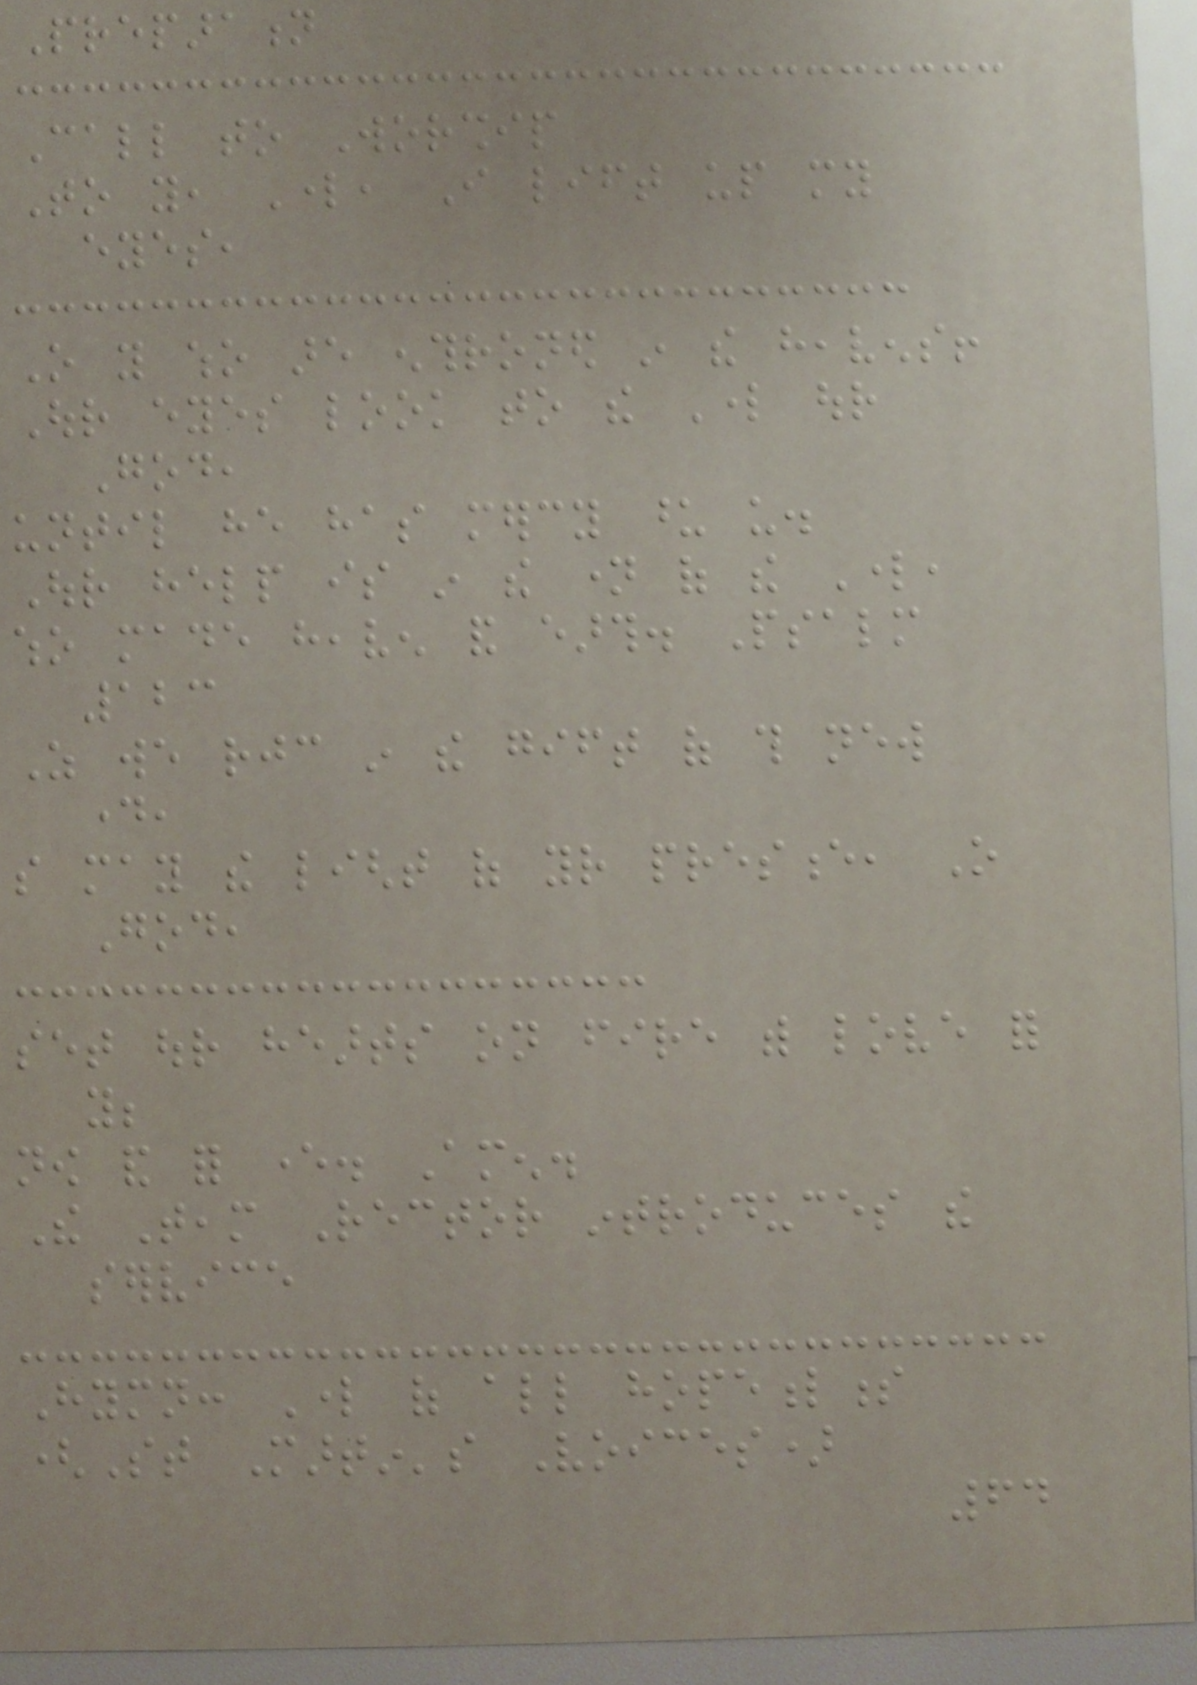Preparation
Call to Worship
To you, Lord, I lift up my
eyes,
O you who are enthroned in the heavens!
Our eyes look to the Lord our
God,
until he has mercy upon us.
Our help is in the name of the Lord,
who made heaven and earth. Psalm
123
As we rejoice in the gift of this new
day,
so may the light of your presence, O
God,
set our hearts on fire with love for
you;
now and for ever. Amen.
The Team Rector introduces the
service
Hymn: Lord of all hopefulness
(St Martin's Voices)
64
